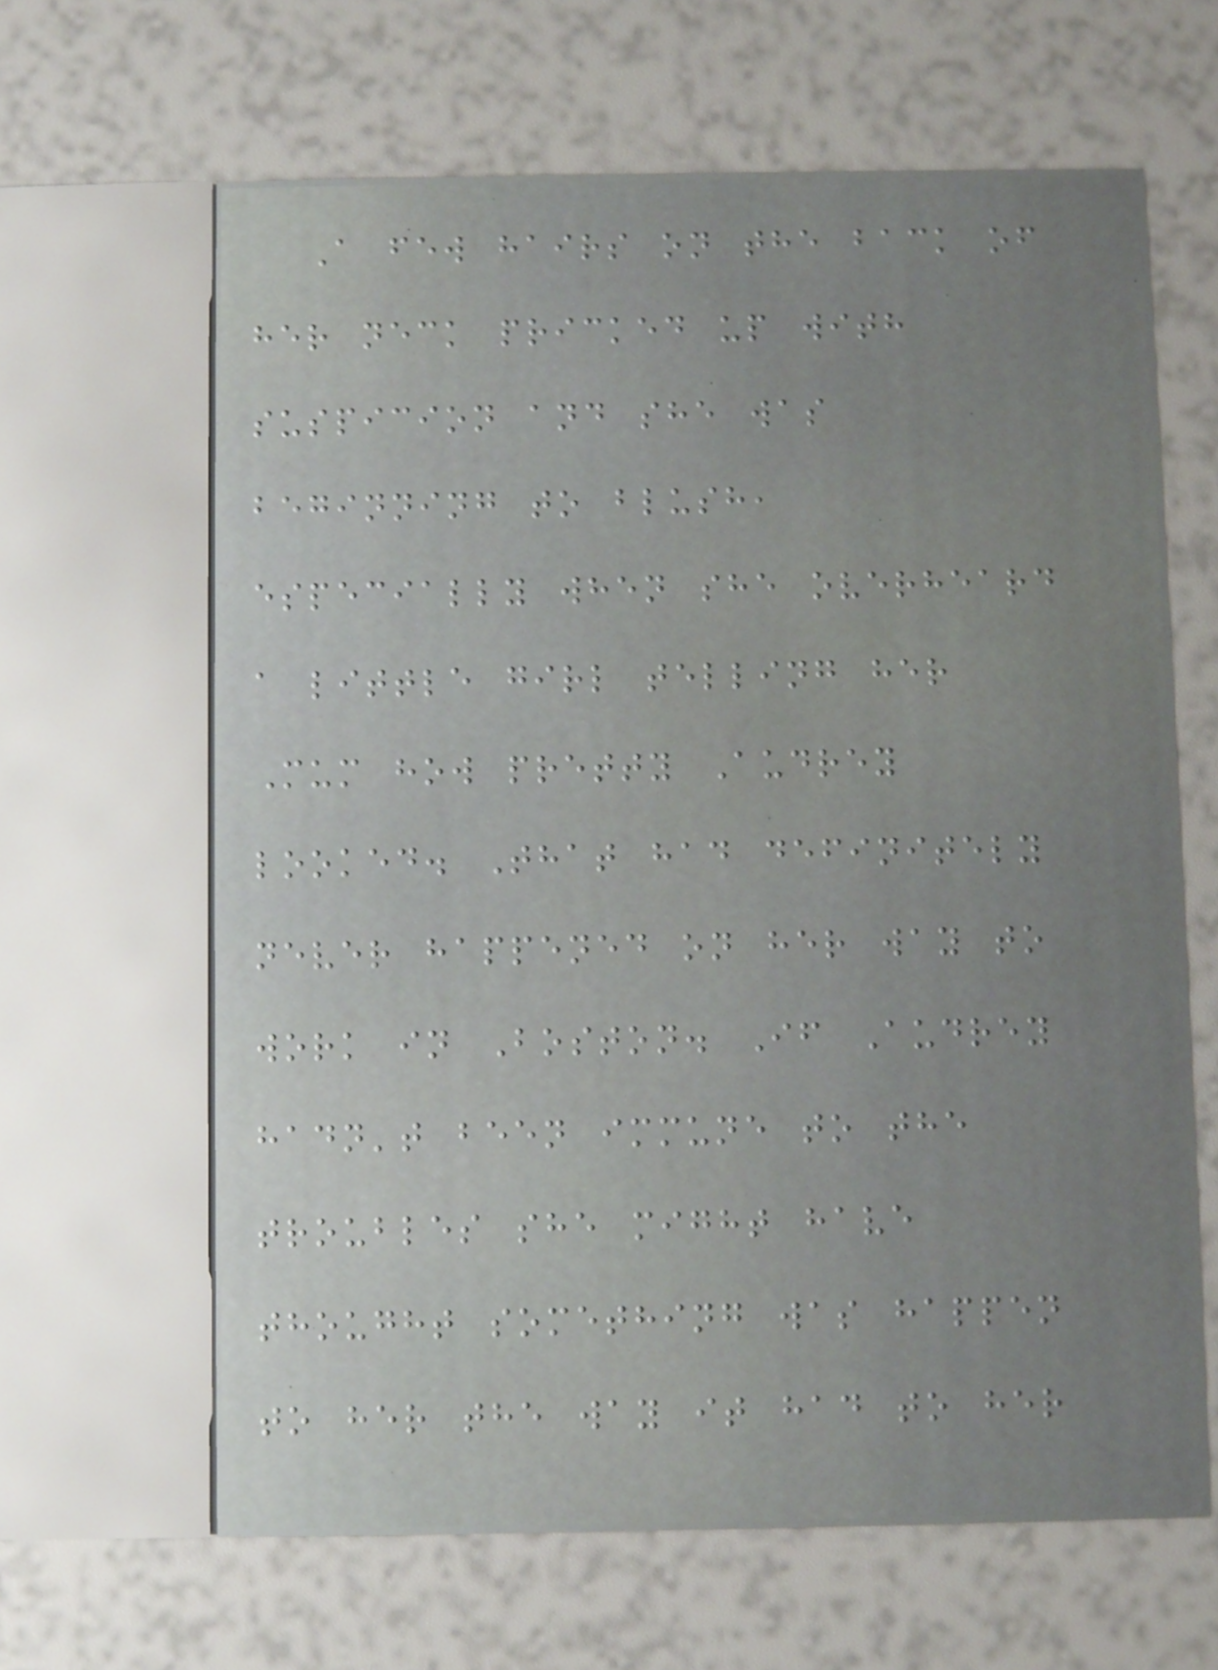A few hairs on the back of
her neck pricked up with
suspicion and she was
beginning to blush,
especially when she overheard
a little girl telling her
Mum how pretty Audrey
looked. That had definitely
never happened on her way to
work in Boston. If Audrey
hadn't been immune to the
troubles she might have
thought something was happen
to her the way it had to her
